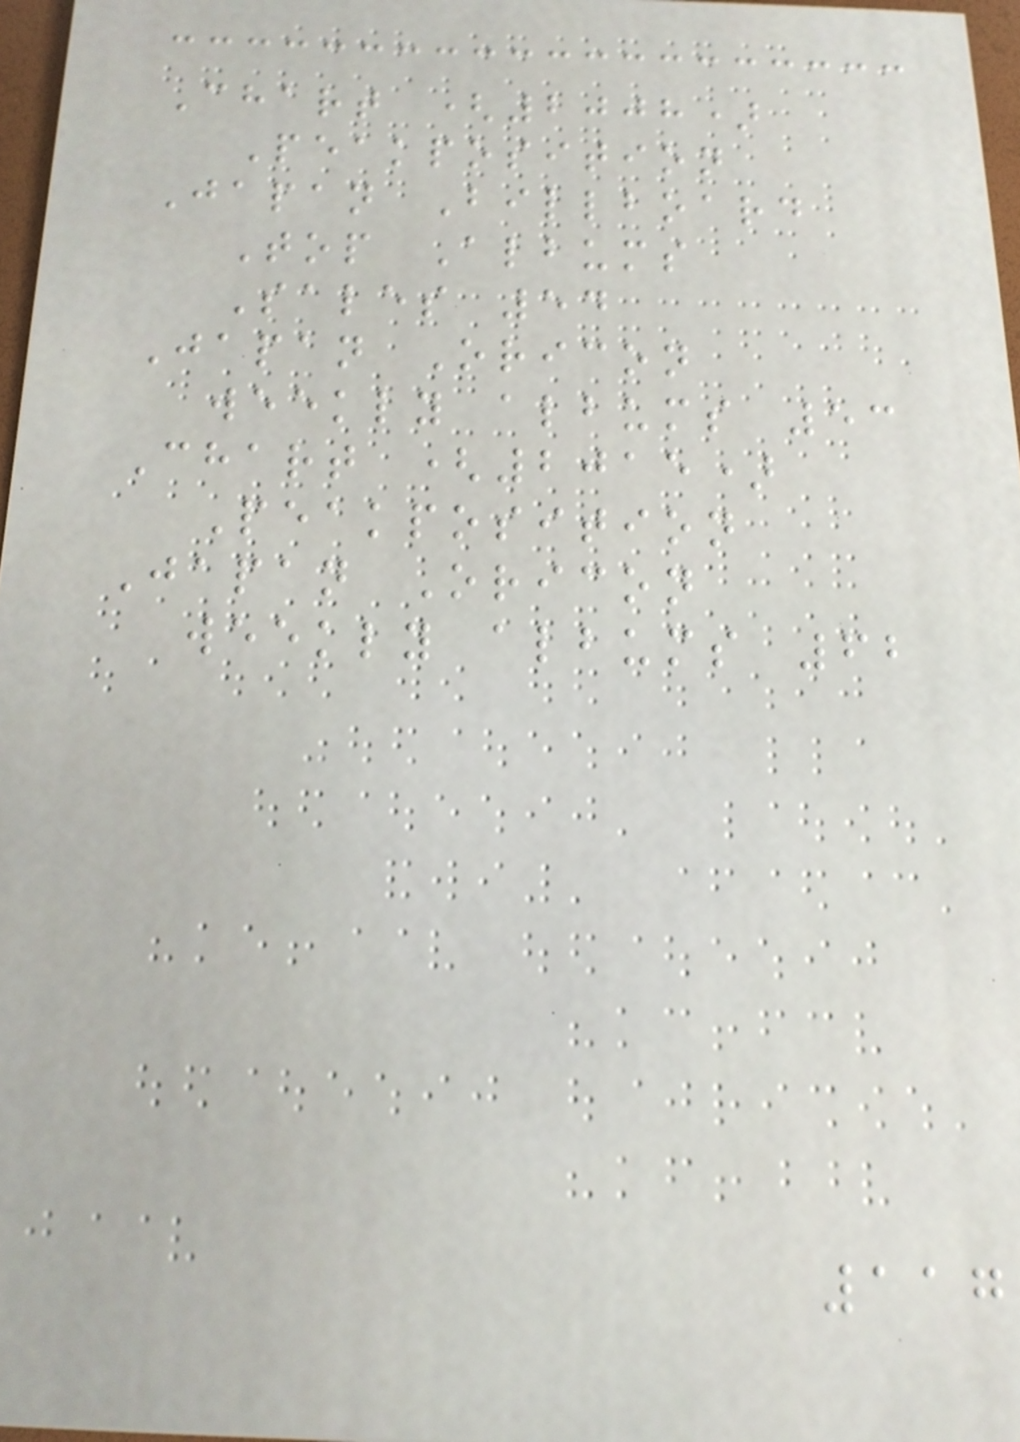Chart (2008)
Peakposition
Japan Billboard
Top Albums
Sales 54
Japan Oricon
weekly albums 53
Chart (2015)
Peakposition
Japan Oricon
weekly albums 62
117
